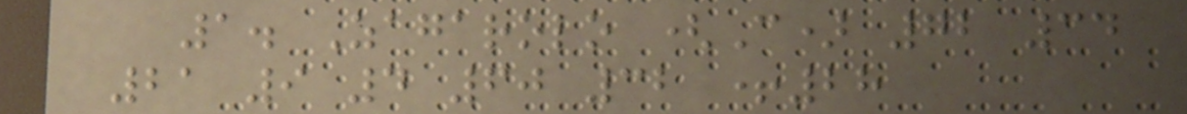1. Zagarolo (C) 72 34
21 9 4 60 32 +28
